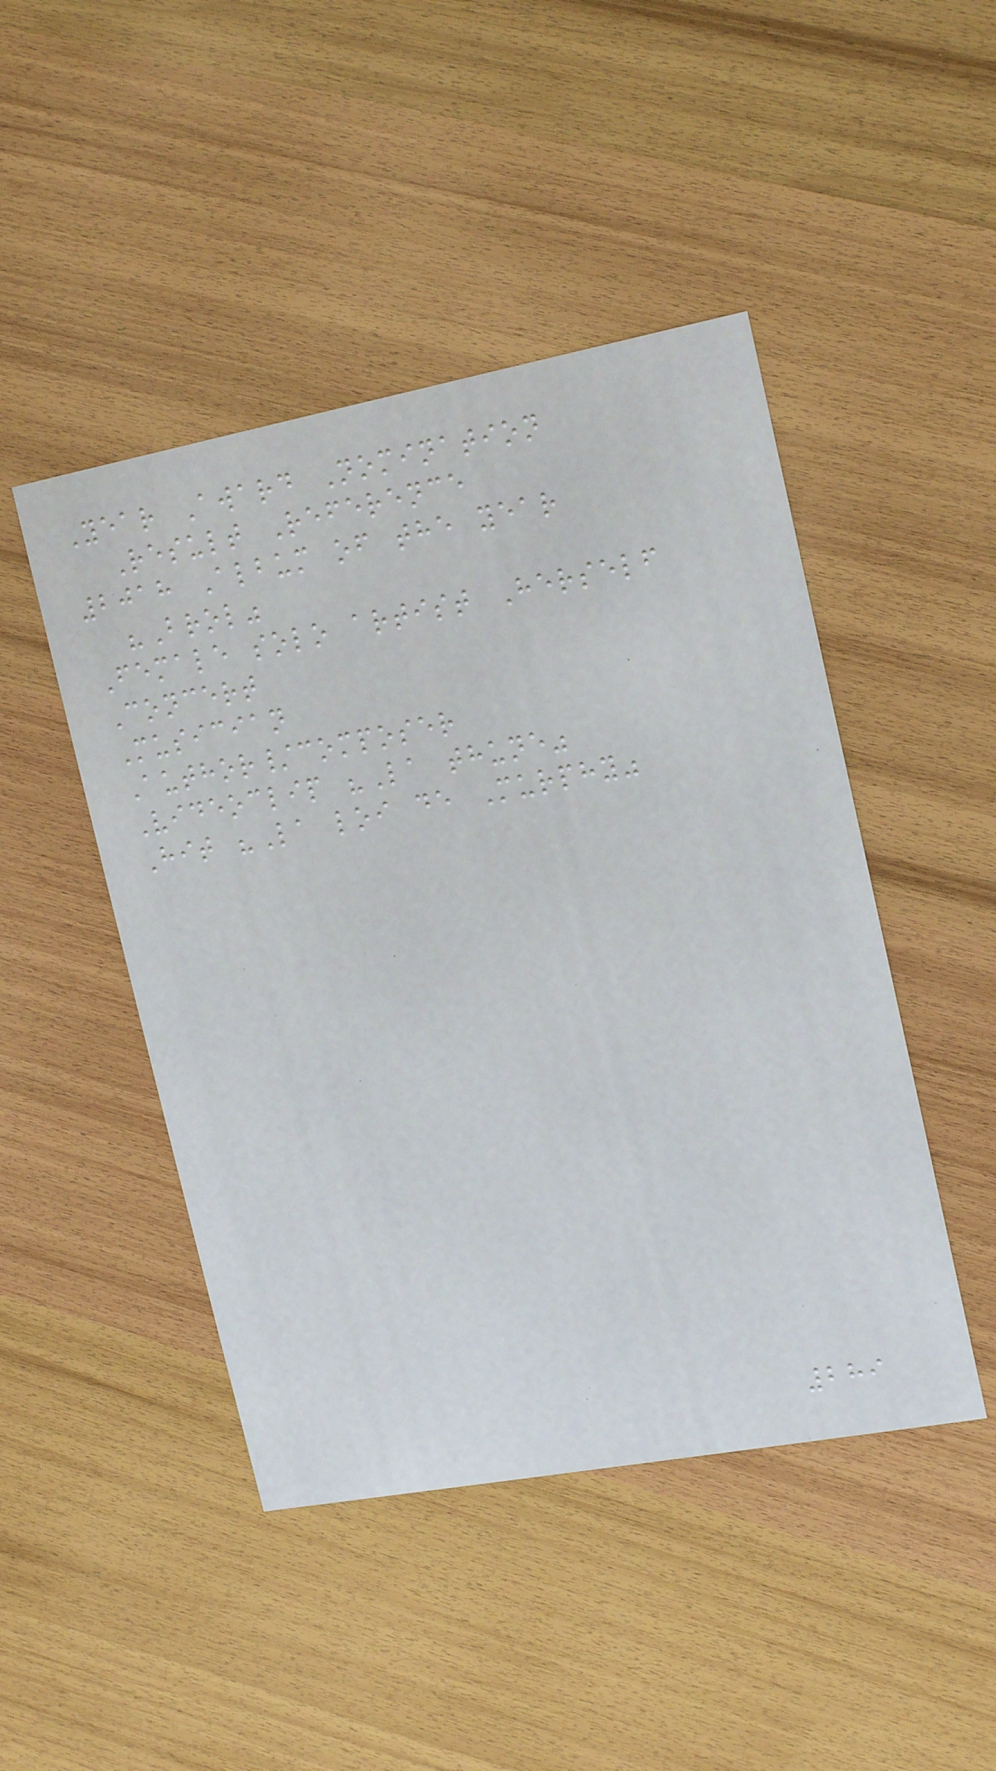Year Award Nomination
Result Reference
2018 Album of the year
"Brol"
Female solo artist Herself
Concert
Musician
Author/composer
Videoclip "La thune"
Hit "La loi de Murphy"
289
